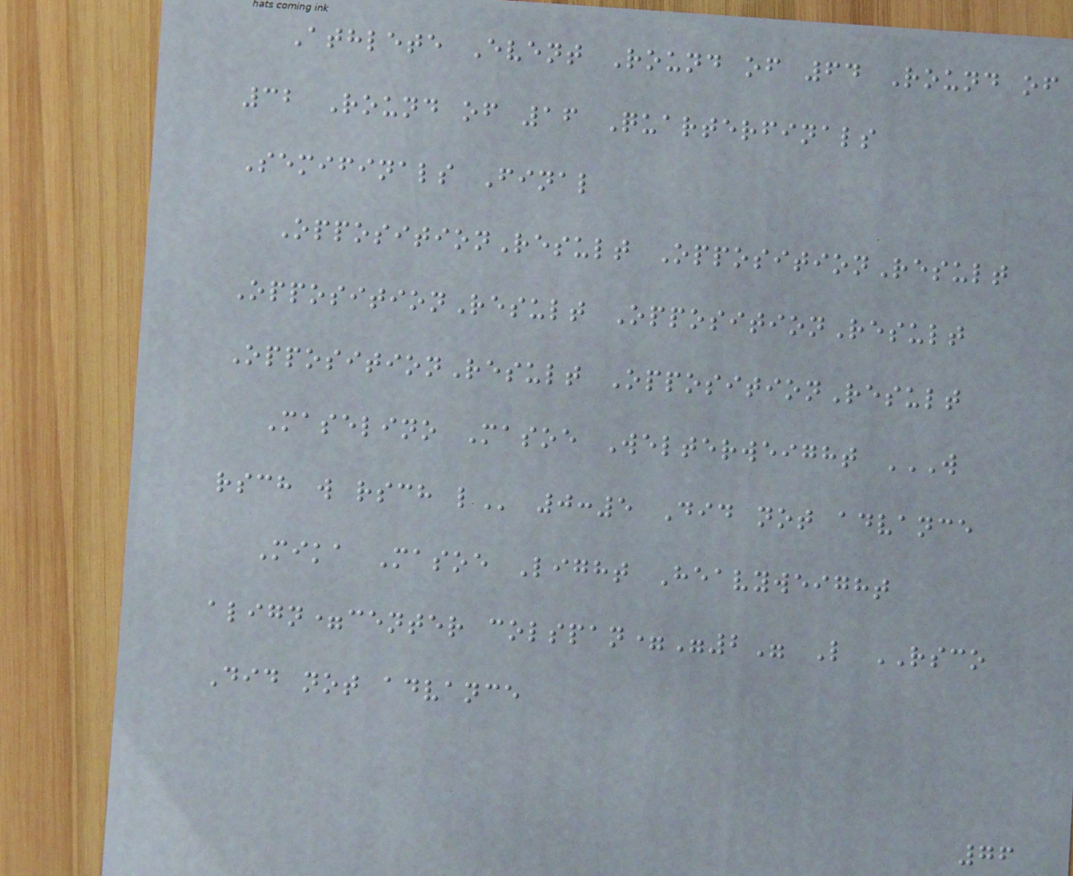Athlete Event Round of 64 Round of
32 Round of 16 Quarterfinals
Semifinals Final
OppositionResult OppositionResult
OppositionResult OppositionResult
OppositionResult OppositionResult
Maselino Masoe Welterweight W
RSCH W RSCH L 0:5 Did not advance
Mika Masoe Light Heavyweight
align=center colspan="2" L RSCO
Did not advance
76
